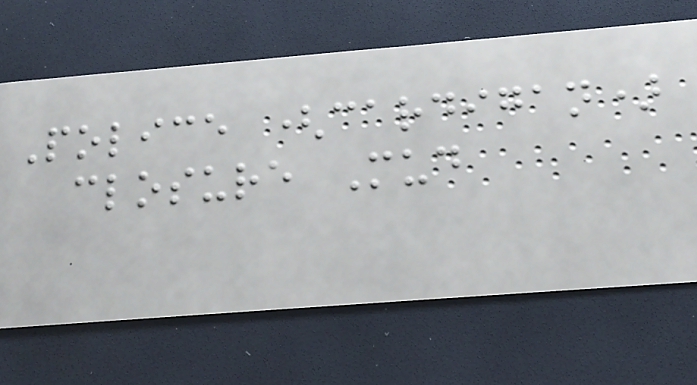Police (cardigan)
closure Mud
